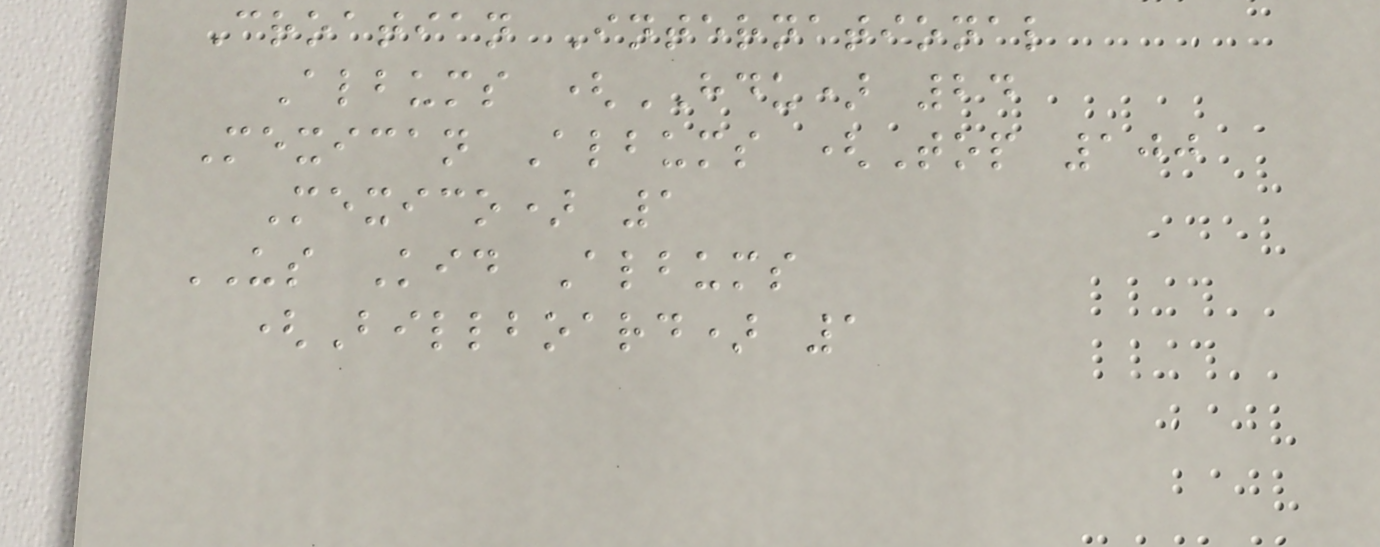Croatian International
Albums (HDU) 24
Mexican Albums (Top 100
Mexico) 1
US Kid Albums
(Billboard) 1
